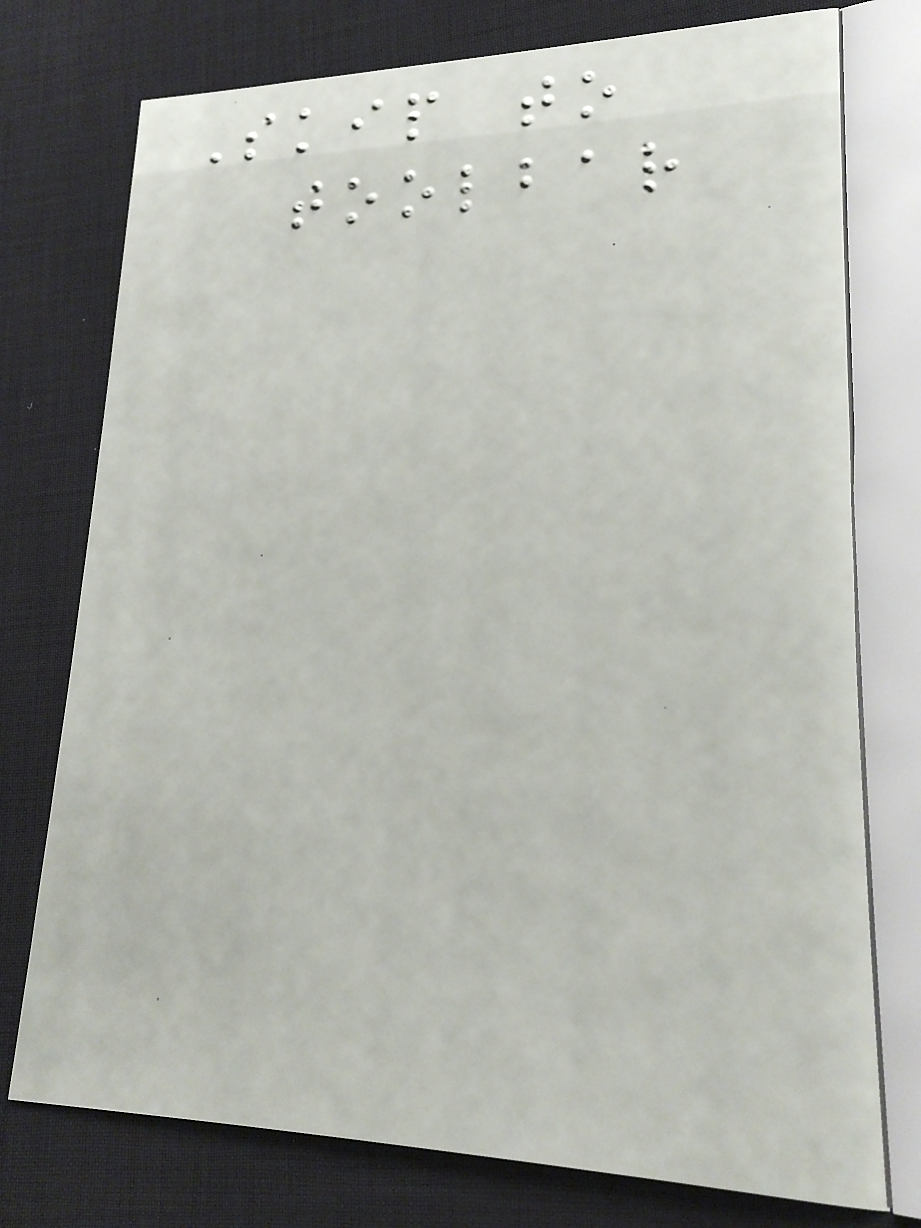Skip to
toolbar
